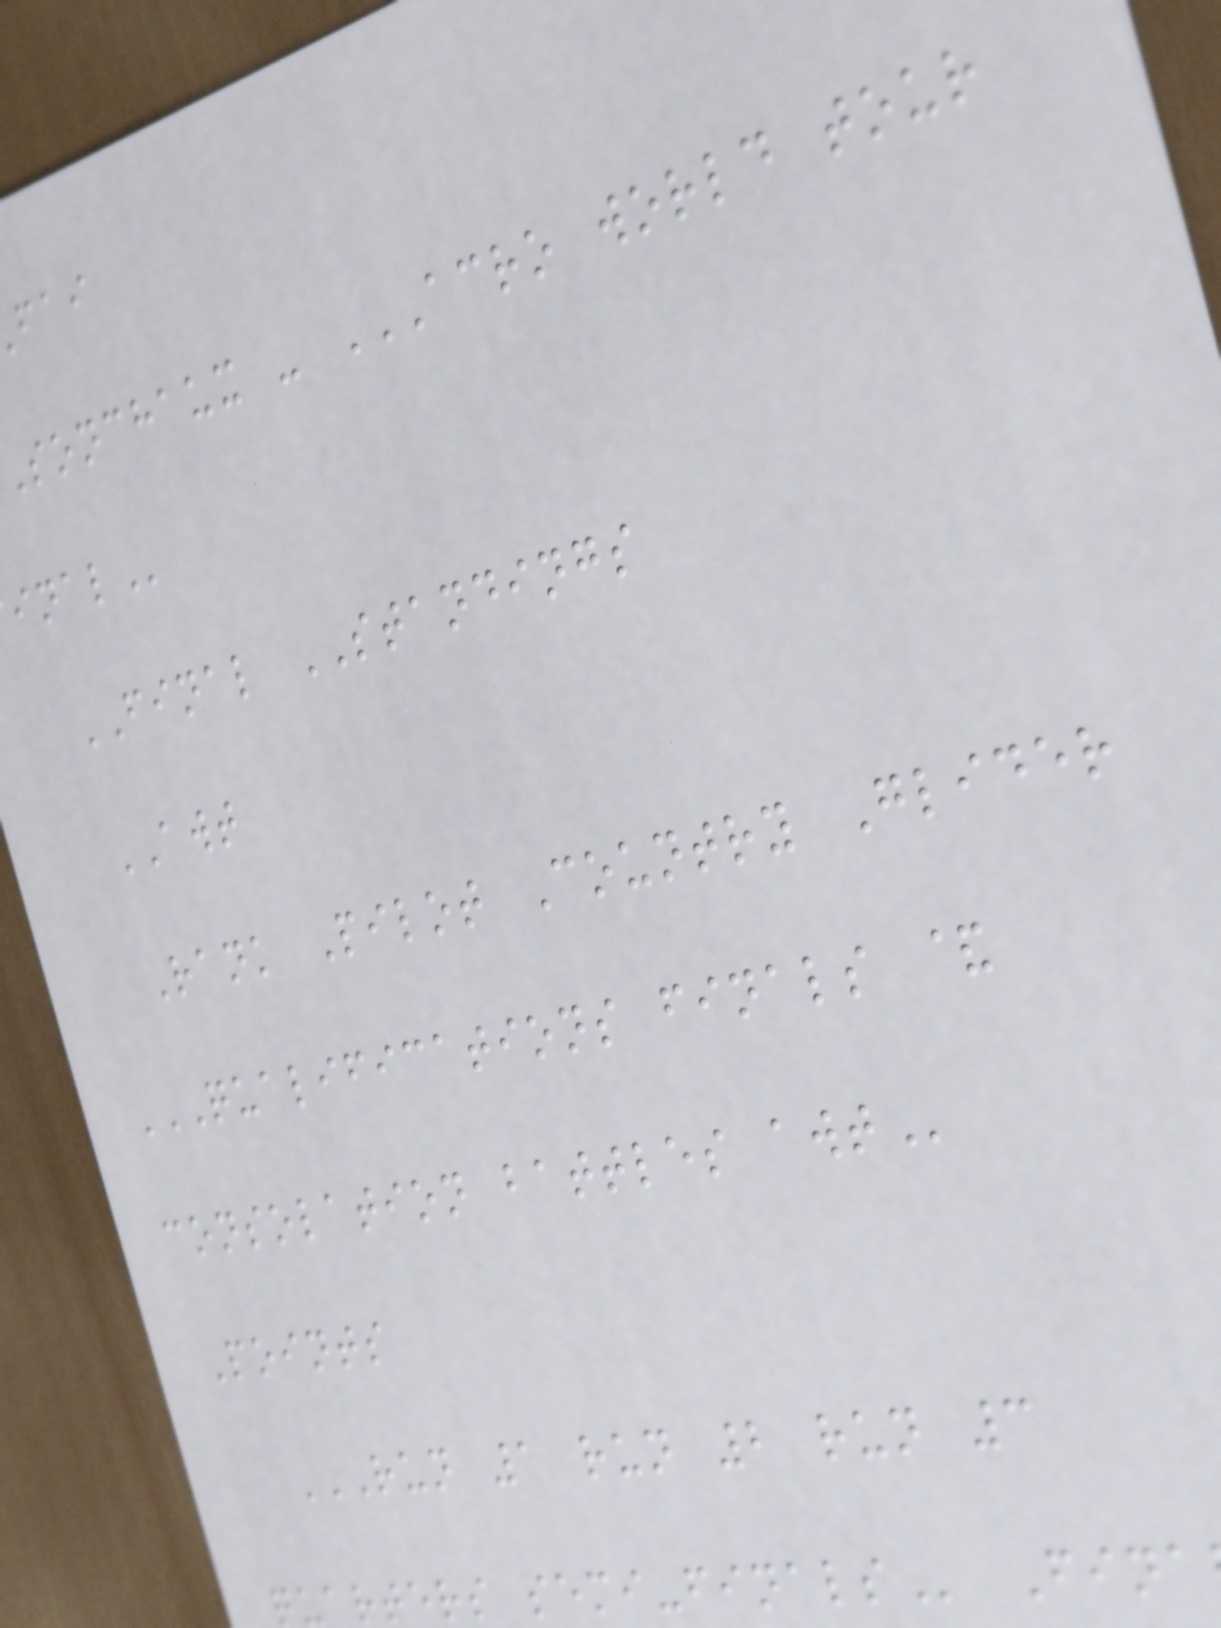FINAL STANDINGS
AWT
Rank Pilot Country Glider
QUALIFICATIONS FINALS &
consolation battles
Points
RUN 1 RUN 2 RUN 3
quarters
